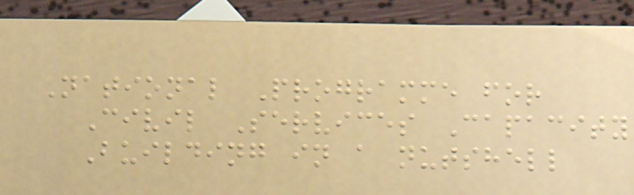National Programme for
Civil Services Capacity
Building in a nutshell
